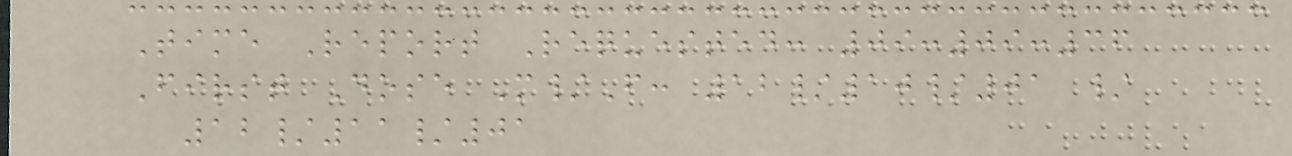Time Report Requested: 09:09:36
First Dose M/F: 12/10/01 /
12/11/01
